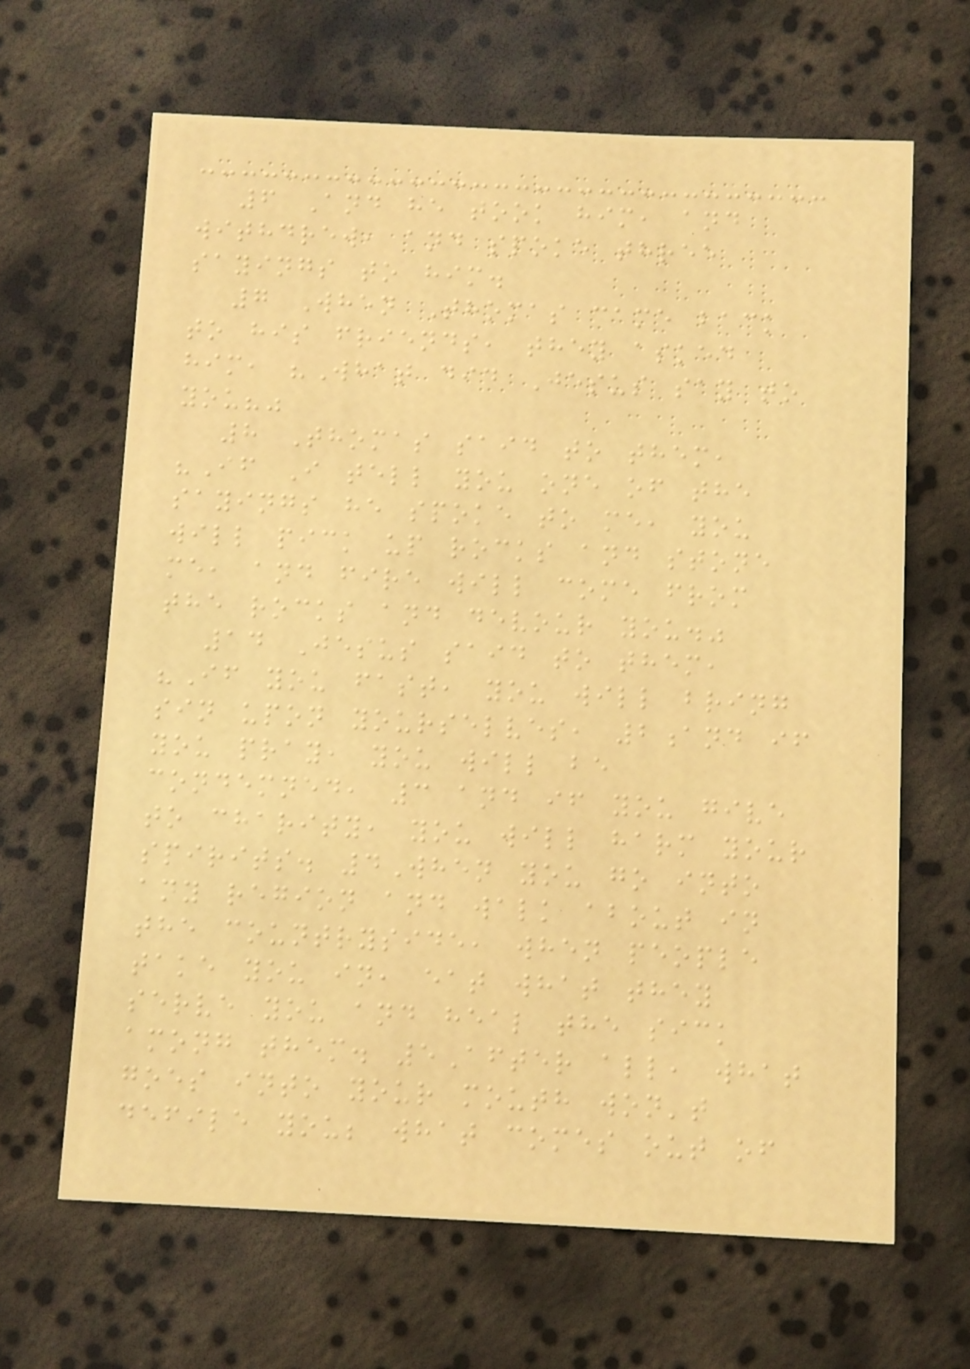6 And he took him, and
withdrew, and spoke three
sayings to him.
7 When Thomas came back
to his friends, they asked
him, "What did Jesus say to
you?"
8 Thomas said to them,
"If I tell you one of the
sayings he spoke to me, you
will pick up rocks and stone
me, and fire will come from
the rocks and devour you."
14 Jesus said to them,
"If you fast, you will bring
sin upon yourselves, 2and if
you pray, you will be
condemned, 3 and if you give
to charity, you will harm your
spirits. 4When you go into
any region and walk about in
the countryside, when people
take you in, eat what they
serve you and heal the sick
among them. 5After all, what
goes into your mouth won't
defile you; what comes out of
